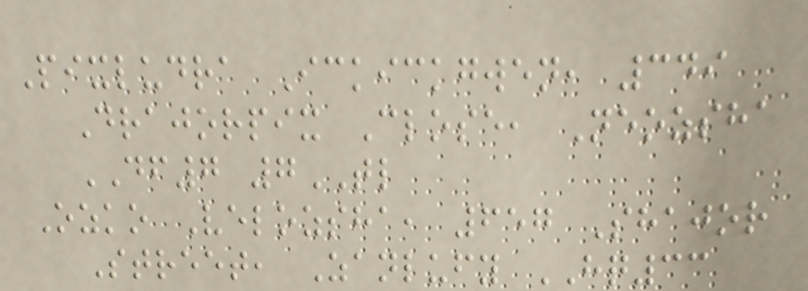Pixludra Ickickgwen, 349
Drajorpix Close, Neozsha
DF7 7TL
Ozko Velozsha, 657 Shajor
Street, Zanlufy HQ33
